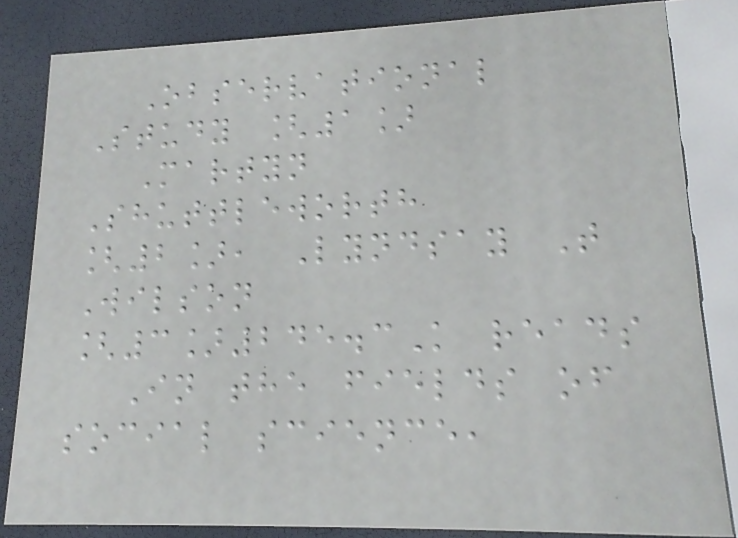Observational
Study [1]
Martyn
Shuttleworth
[2], Lyndsay T
Wilson
[3]245.3K reads
In the fields of
social science,
